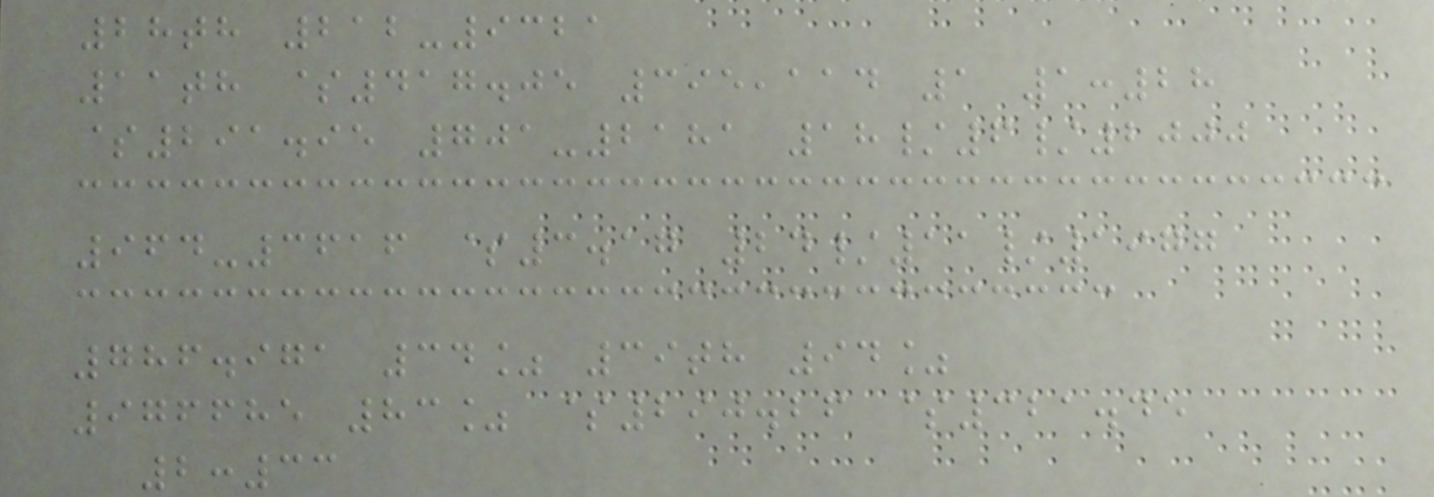28th 212-9321
11th $417.05 395,114 1 1:28
$291.95 701-2181 18/6/2000
964-3616 $3.17 24/11/1977
786.971 34% 39th 94%
976685 83% $290.26 $321.45
2:33
